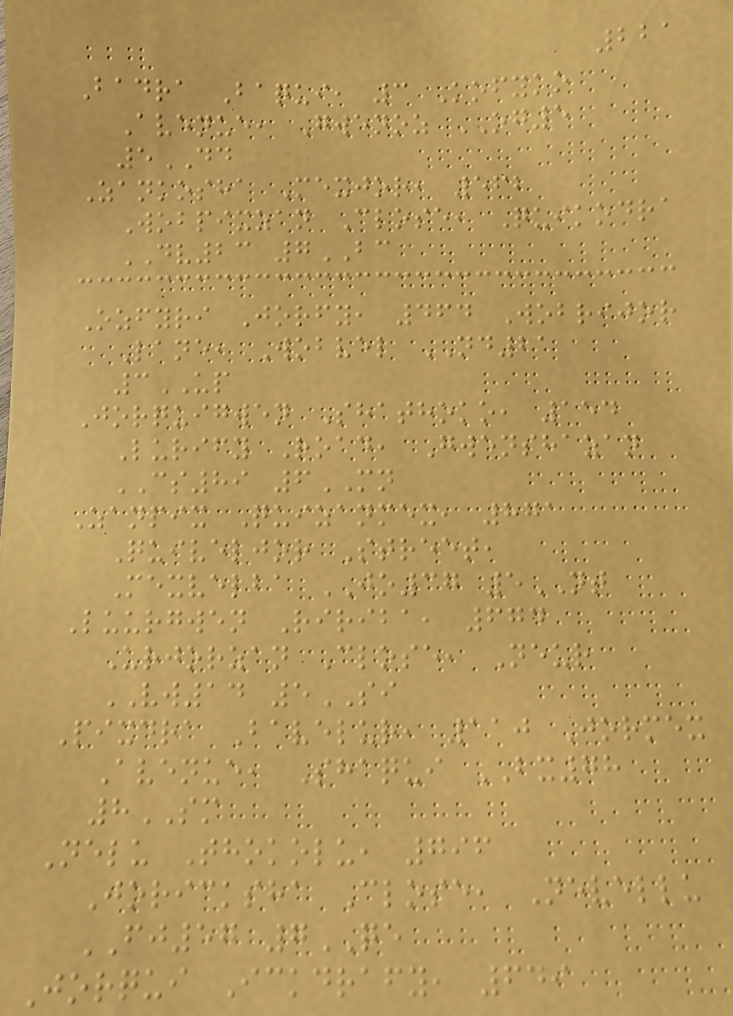221
Badra Baqui, 3 Kofyko
Avenue, Gwenoz OG5
5DD
Zankosha Mexjor, 562
Wobpixzan Close, Quikodra
DV23 7BC
Ozfyri Jorfy, 464 Wobrijor
Lane, Wobvel ND21
3UP
Jorquigwen Shathoko, 154
Lurify Road, Gwenshazan
CS89 6MN
Zanpix Quizanmex, 871
Quiveljor Street,
Mexvelba JO37 5NT
Luurgwen Ririba, 674
Urjorzan Close, Neur
VW14 5SI
Pixdra Bavelur, 110 Jormex
Avenue, Shaqui BX78
8SM
Nelu Thokolu, 796
Joricksha Close, Nevellu
FJ57 7QE
Jorqui Ickdrafy, 649
